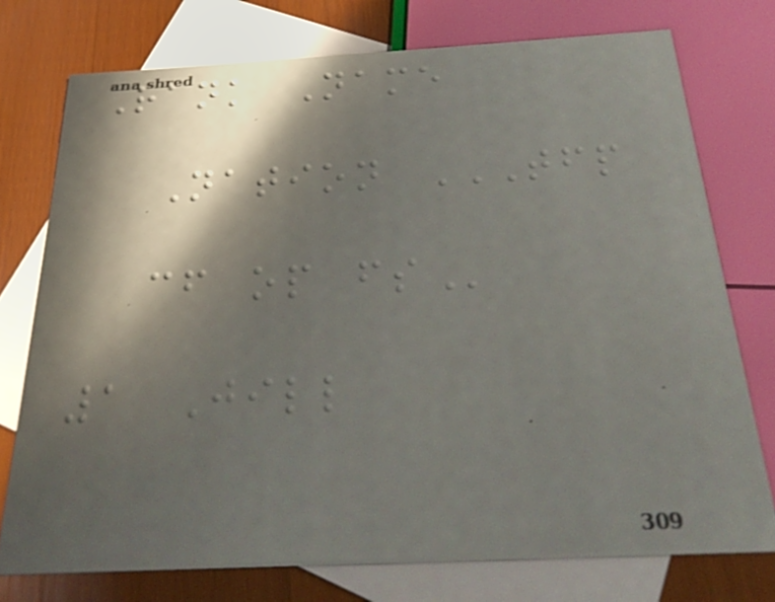Rank Name
Nation TFP
CF OP FS
1 Jill
